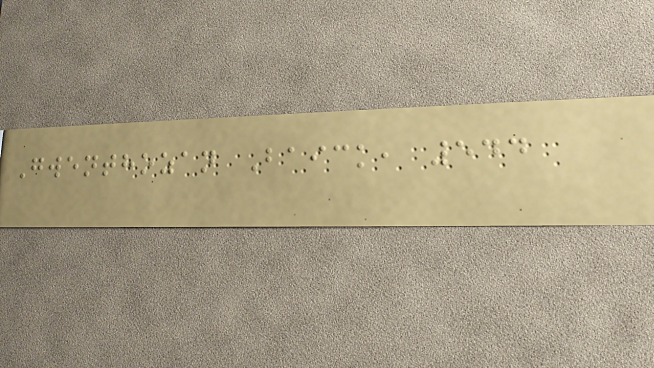Gwenthozan Baick, 544
